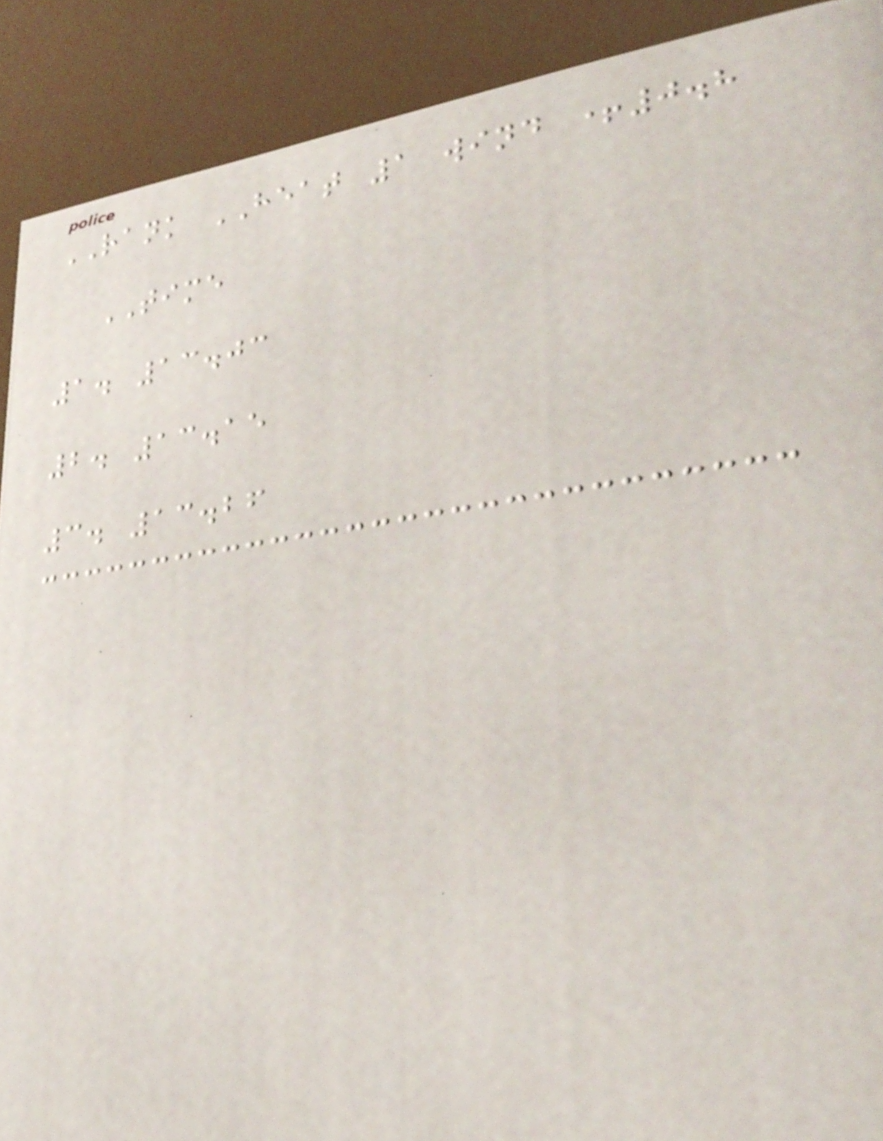RANK HEAT 1 wind +0.8
TIME
1. 13.03
2. 13.15
3. 13.26
